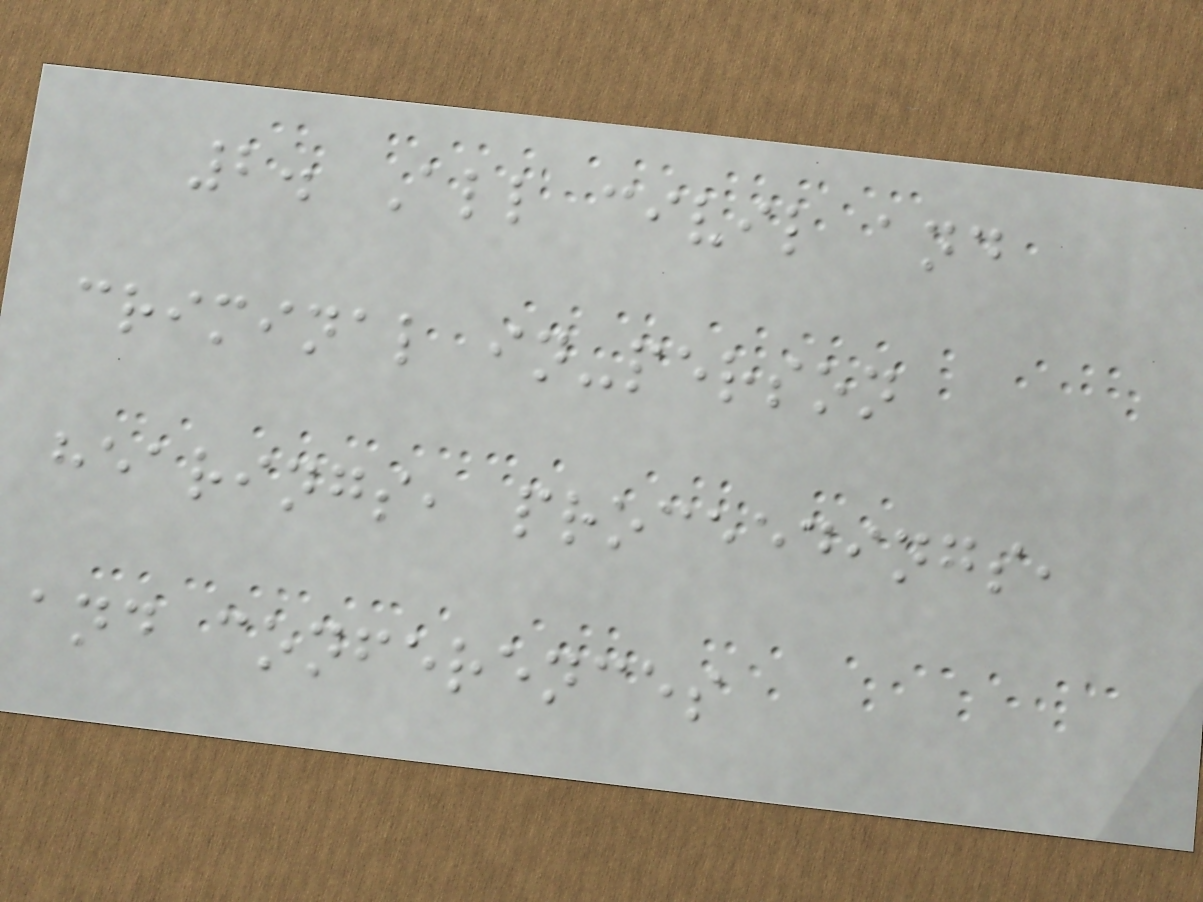2. All civil and
criminal in-person
hearings, proceedings,
and conferences
